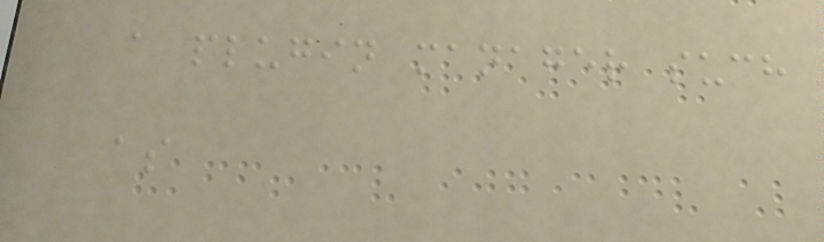a plugin manager such
as
